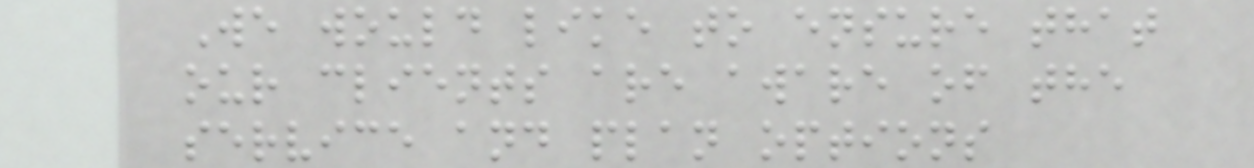We would like to ensure that
our clients are aware of the
service and plan options
